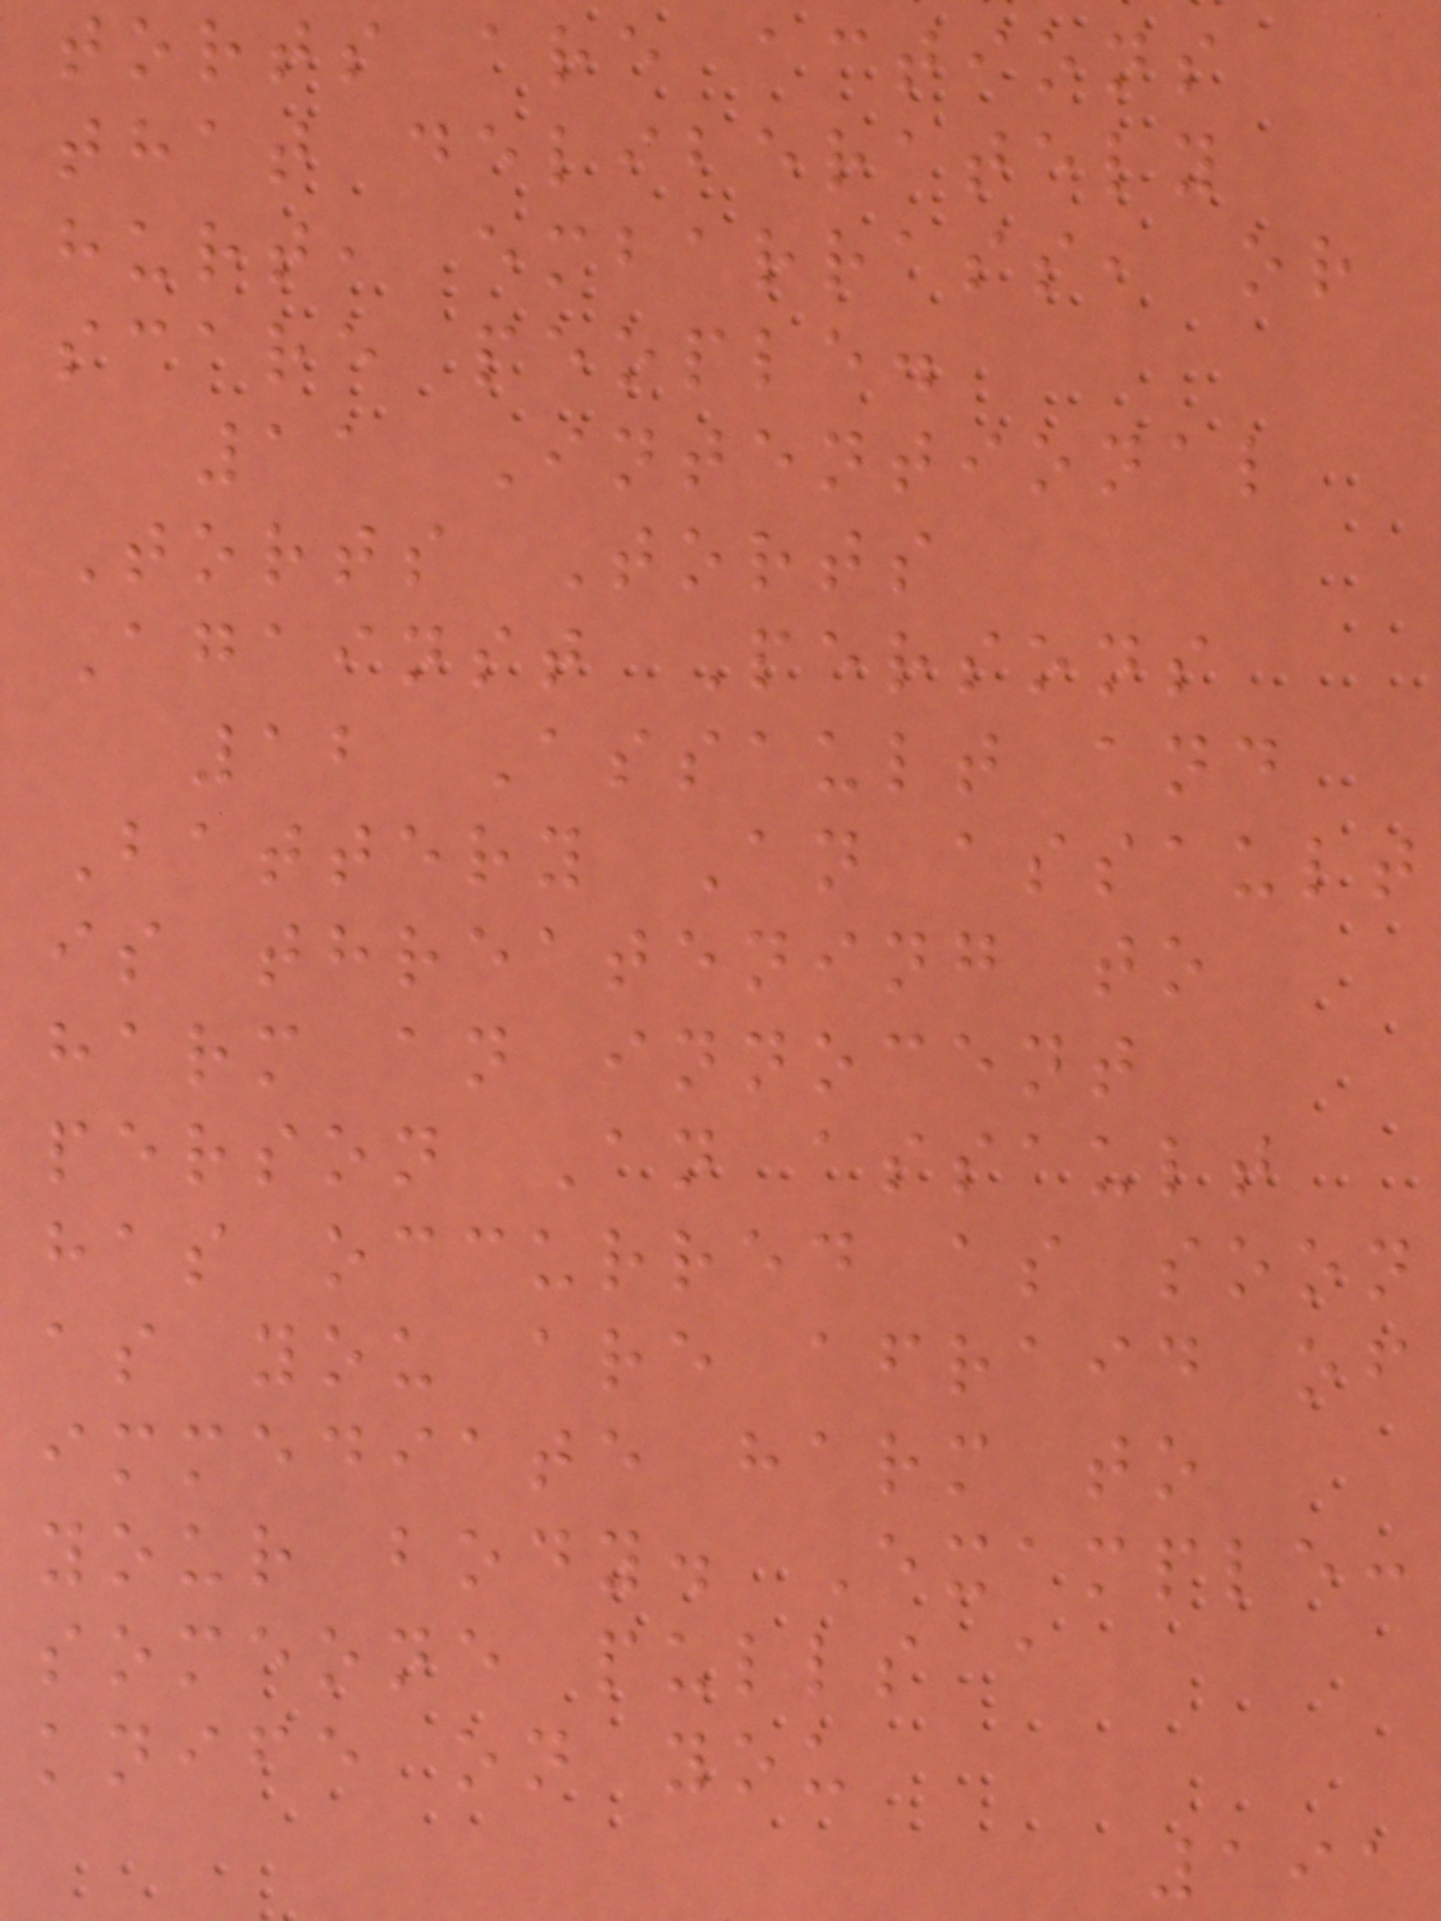torts are actions
that deliberately
hurt, embarrass, or
scare people.
11 Intentional
Torts Torts
Against Persons
12 Assault and
Battery An assault
is threatening to
harm an innocent
person An assault
has occurred as soon
as you are afraid of
immediate harm to
your body. Example:
someone pulls a
knife on you
191
